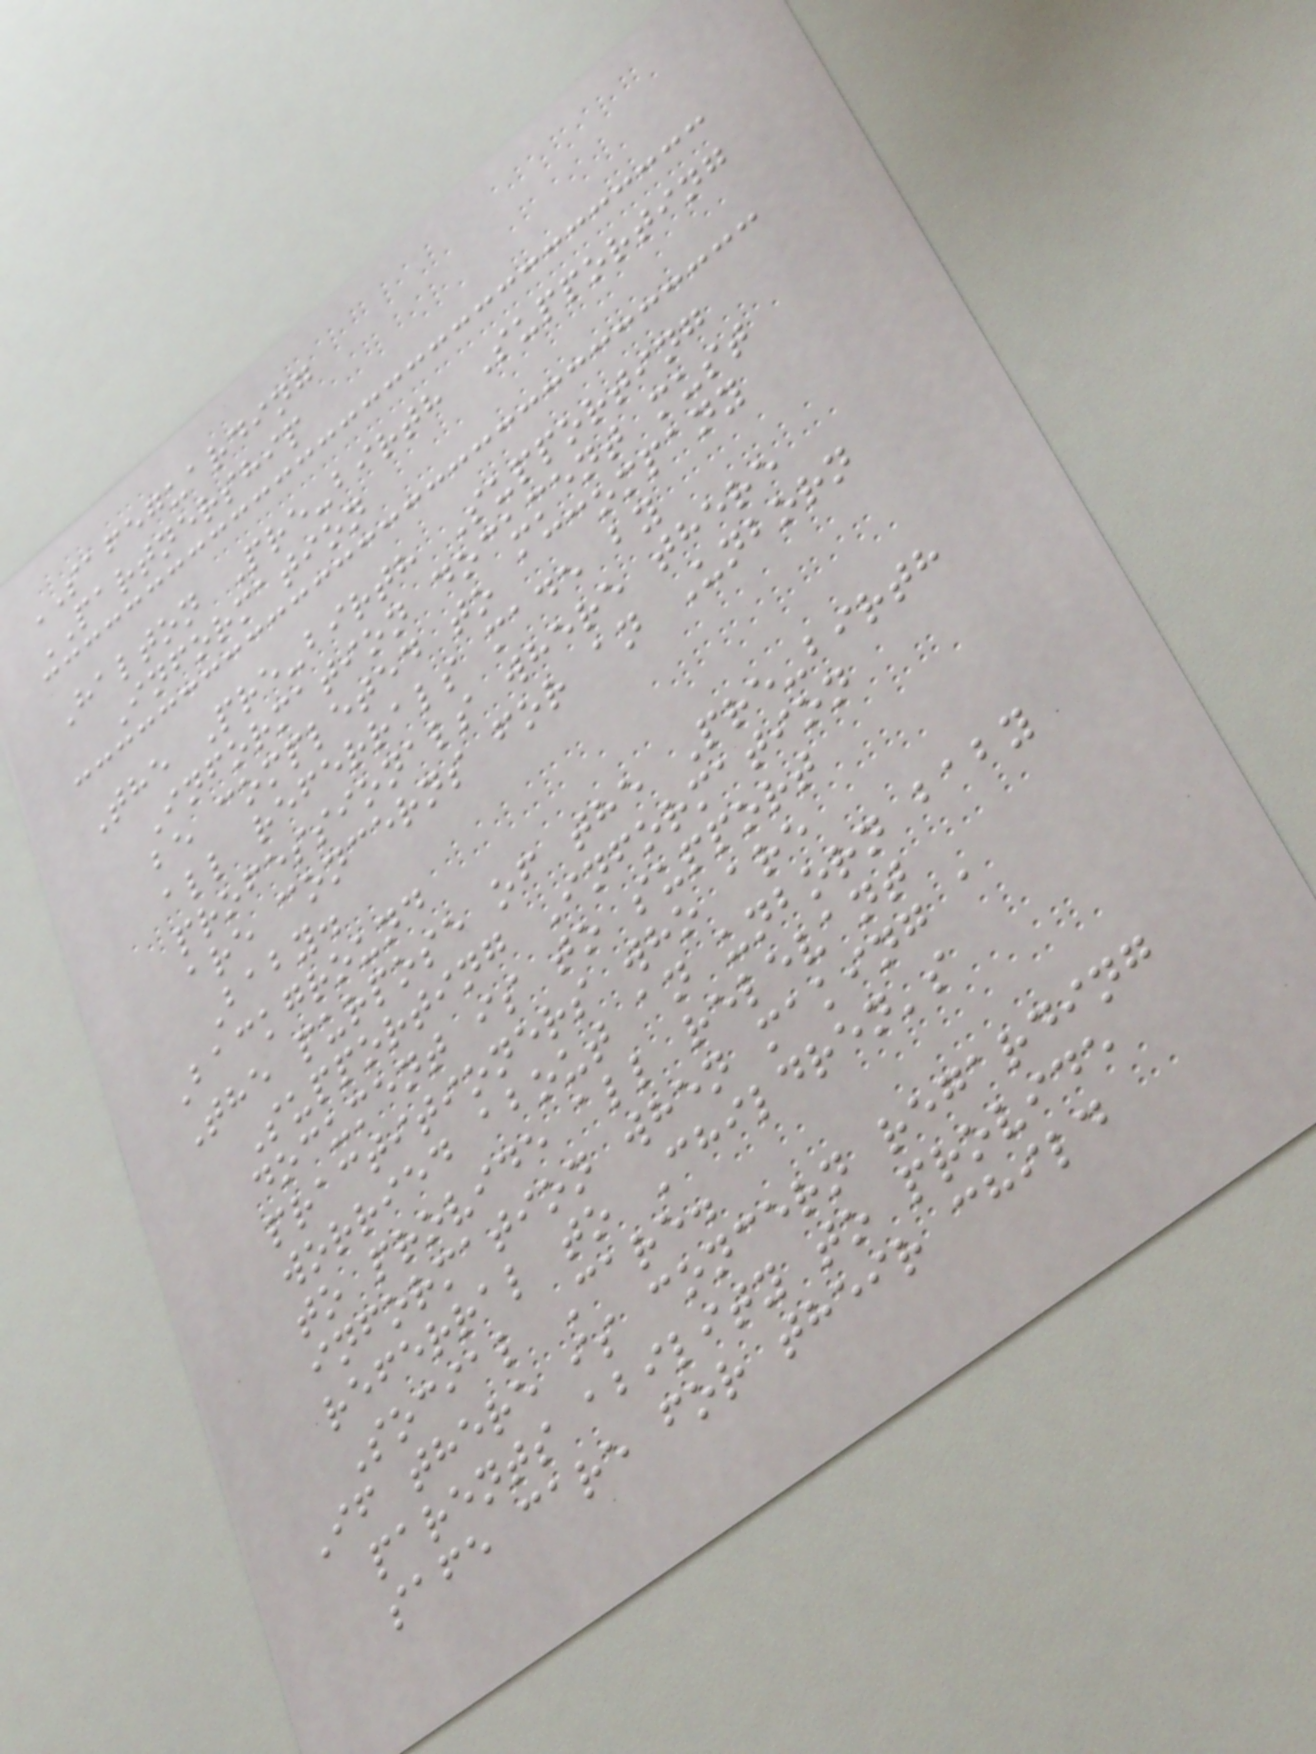SAFEGUARDING
PARTNERSHIP
Halton Pre-birth Supporting
Information
The Pre-birth Supporting
Information document must
be completed to accompany
all referrals made by
professionals where there
are concerns for an Unborn
Baby.
Background
The purpose of the Pre-birth
Supporting Information
document is to support
practitioners who are
worried about an unborn baby
to provide all relevant
information when making a
referral to Children's
Social Care.
If there is concern regarding
parents ability to provide
safe care for their child
